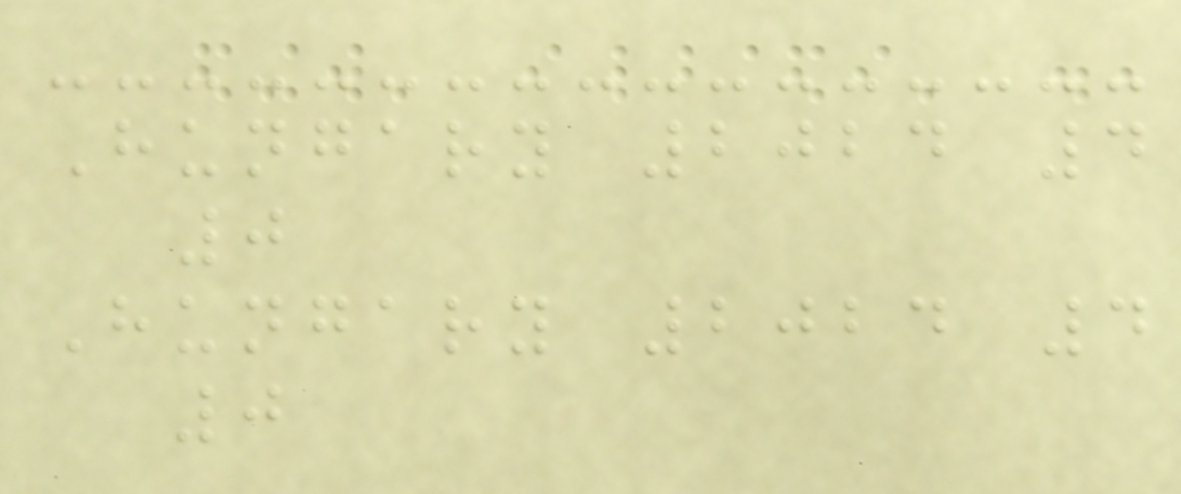Hungary 2024 4
0
Hungary 2024 4
0
